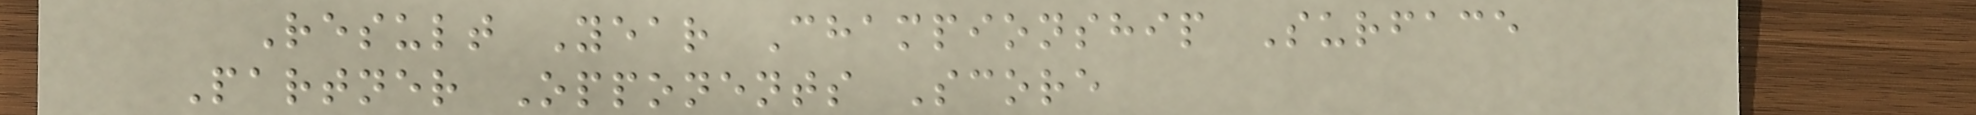Result Year Championship Surface
Partner Opponents Score
